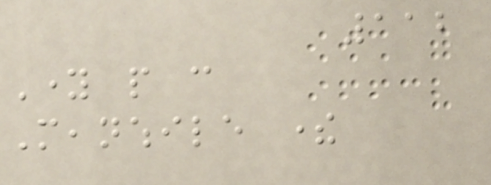112
Young people can
Meanwhile there
